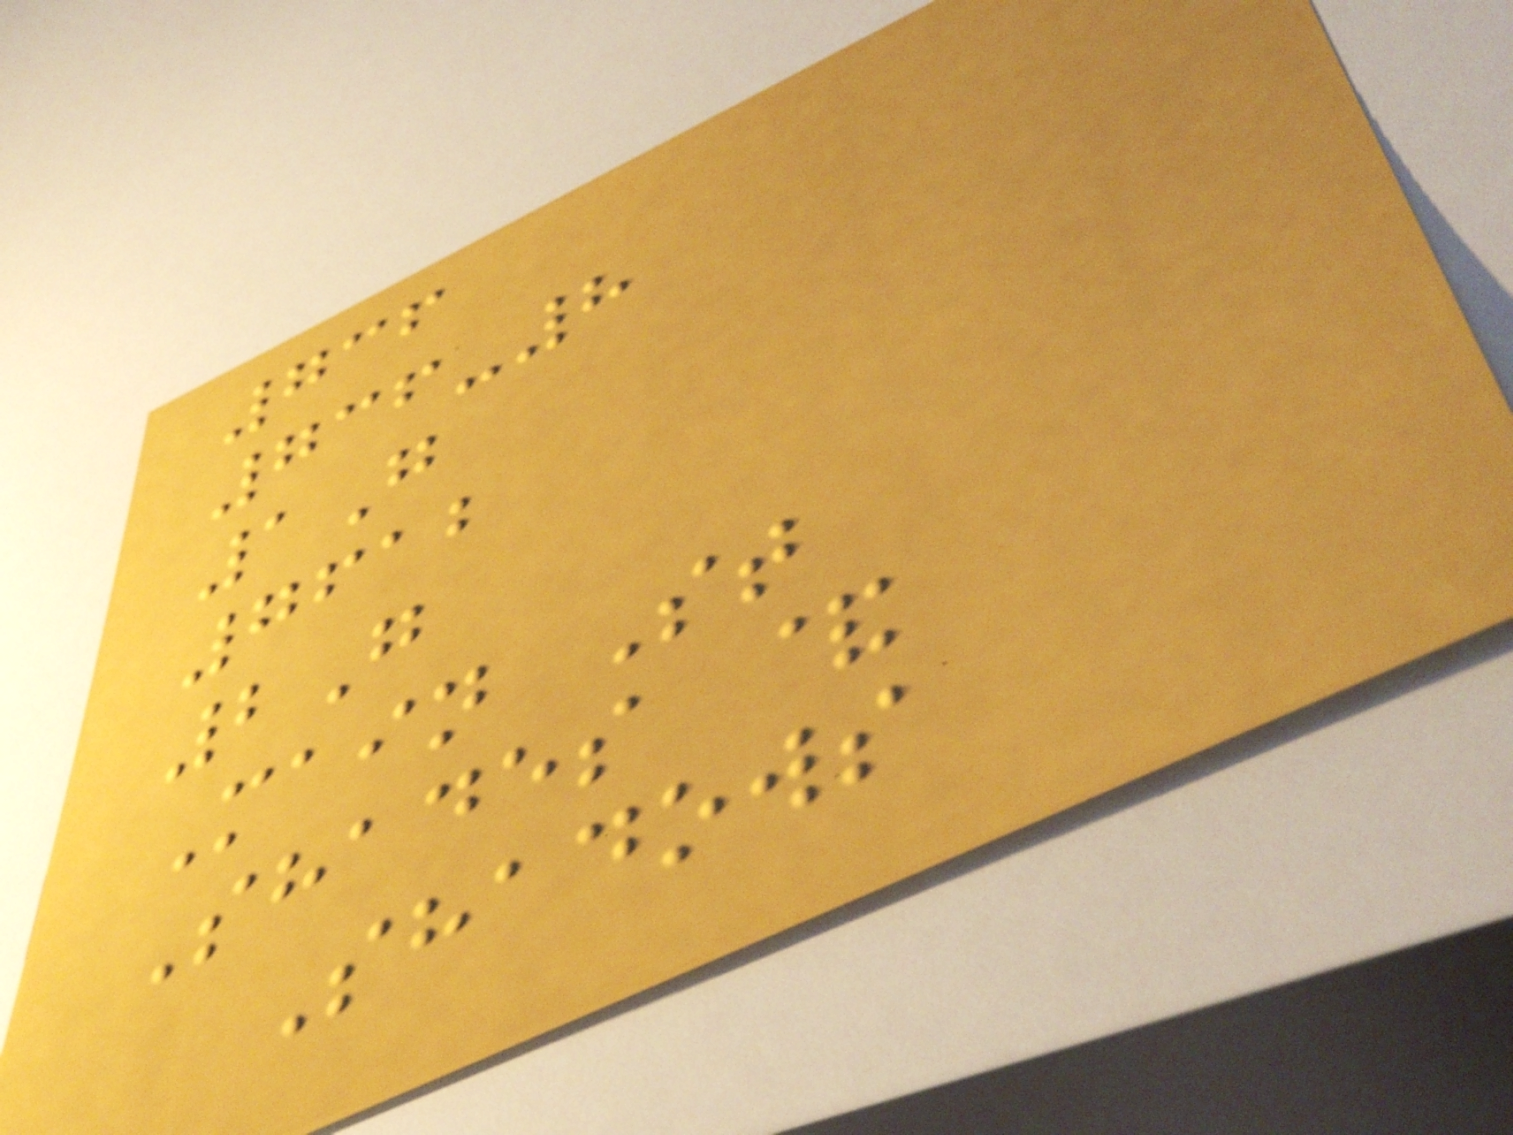736
736-8
1G
7612
2G
Main St
Shades &
Shadows
